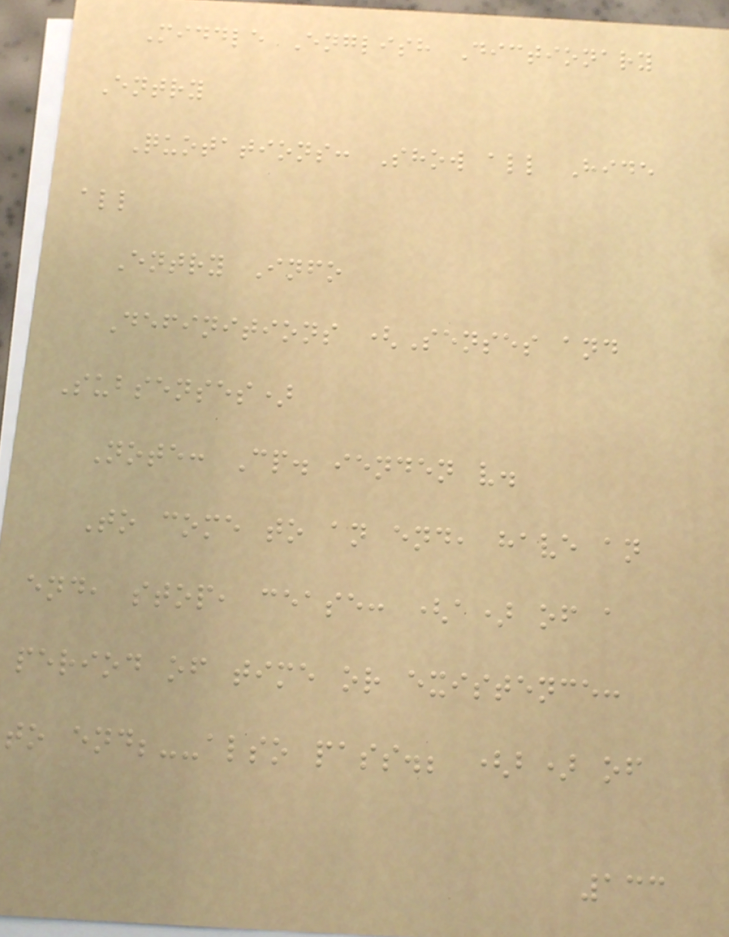Middle English Dictionary
Entry
Quotations: Show all Hide
all
Entry Info
Definitions (Senses and
Subsenses)
Note: Cp. ienden v.
To come to an end, have an
end, stop, cease: (a) of a
period of time or existence:
to end;--also pass.; (b) of
133
